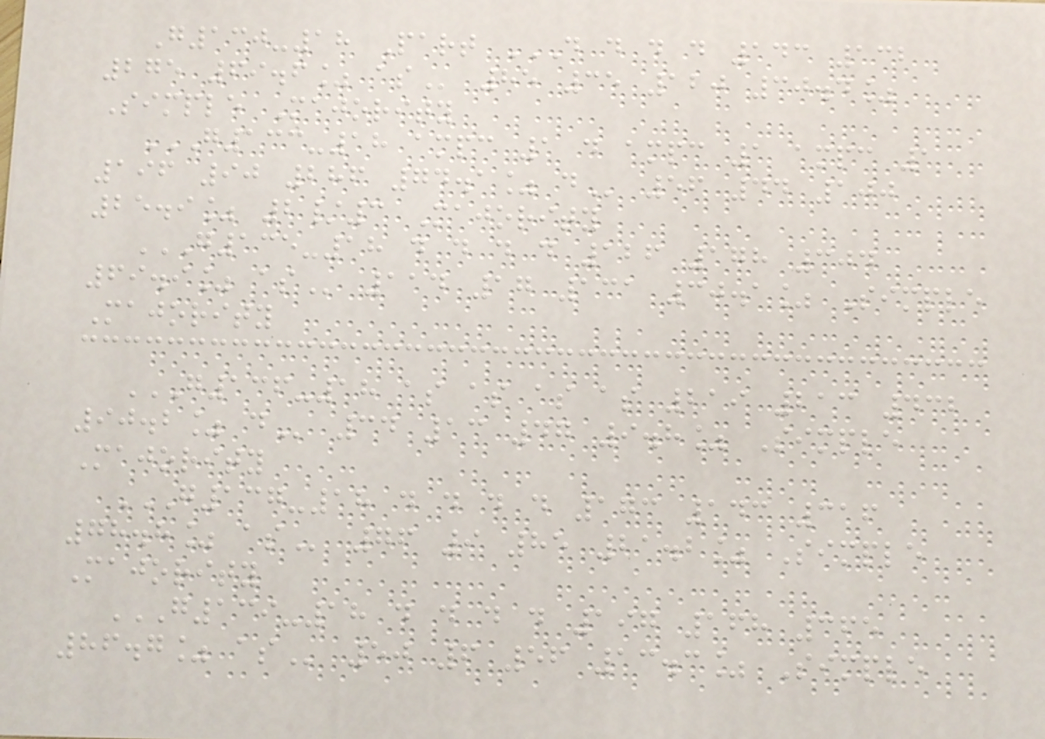G130-18 Part D D D D 143 132
275 69.6% AS 85 35 120 30.4%
Simple Majority
G133-18 AMPC 1 D AMPC 1 AMPC 1
196 90 286 74.1% D 56 44 100
25.9% 2/3 Majority
G135-18 D D D D 126 178 304
69.9% AS 114 17 131 30.1% Simple
Majority
G136-18 AS AS AS AS 219 213 432
90.2% D 34 13 47 9.8% Simple
Majority
G137-18 D D D D 173 143 316
78.8% AS 76 9 85 21.2% Simple
Majority
G139-18 D D D D 197 168 365
86.7% AS 50 6 56 13.3% Simple
